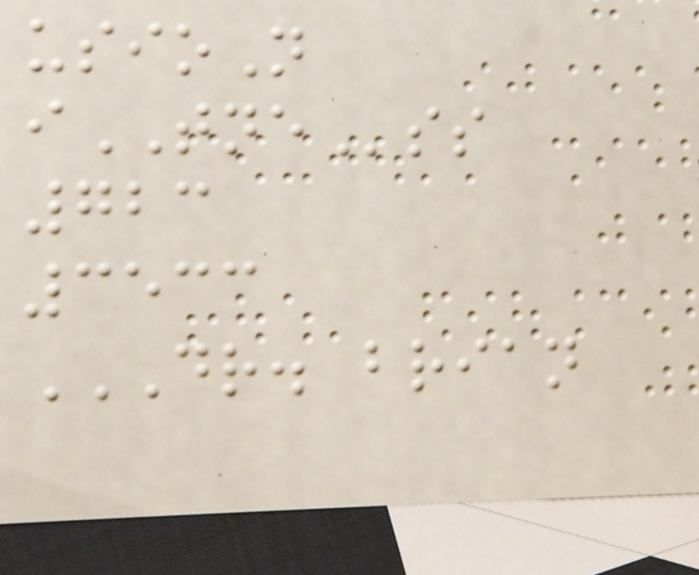usioN
iTNEss
723
3533
DR. BRIAN
